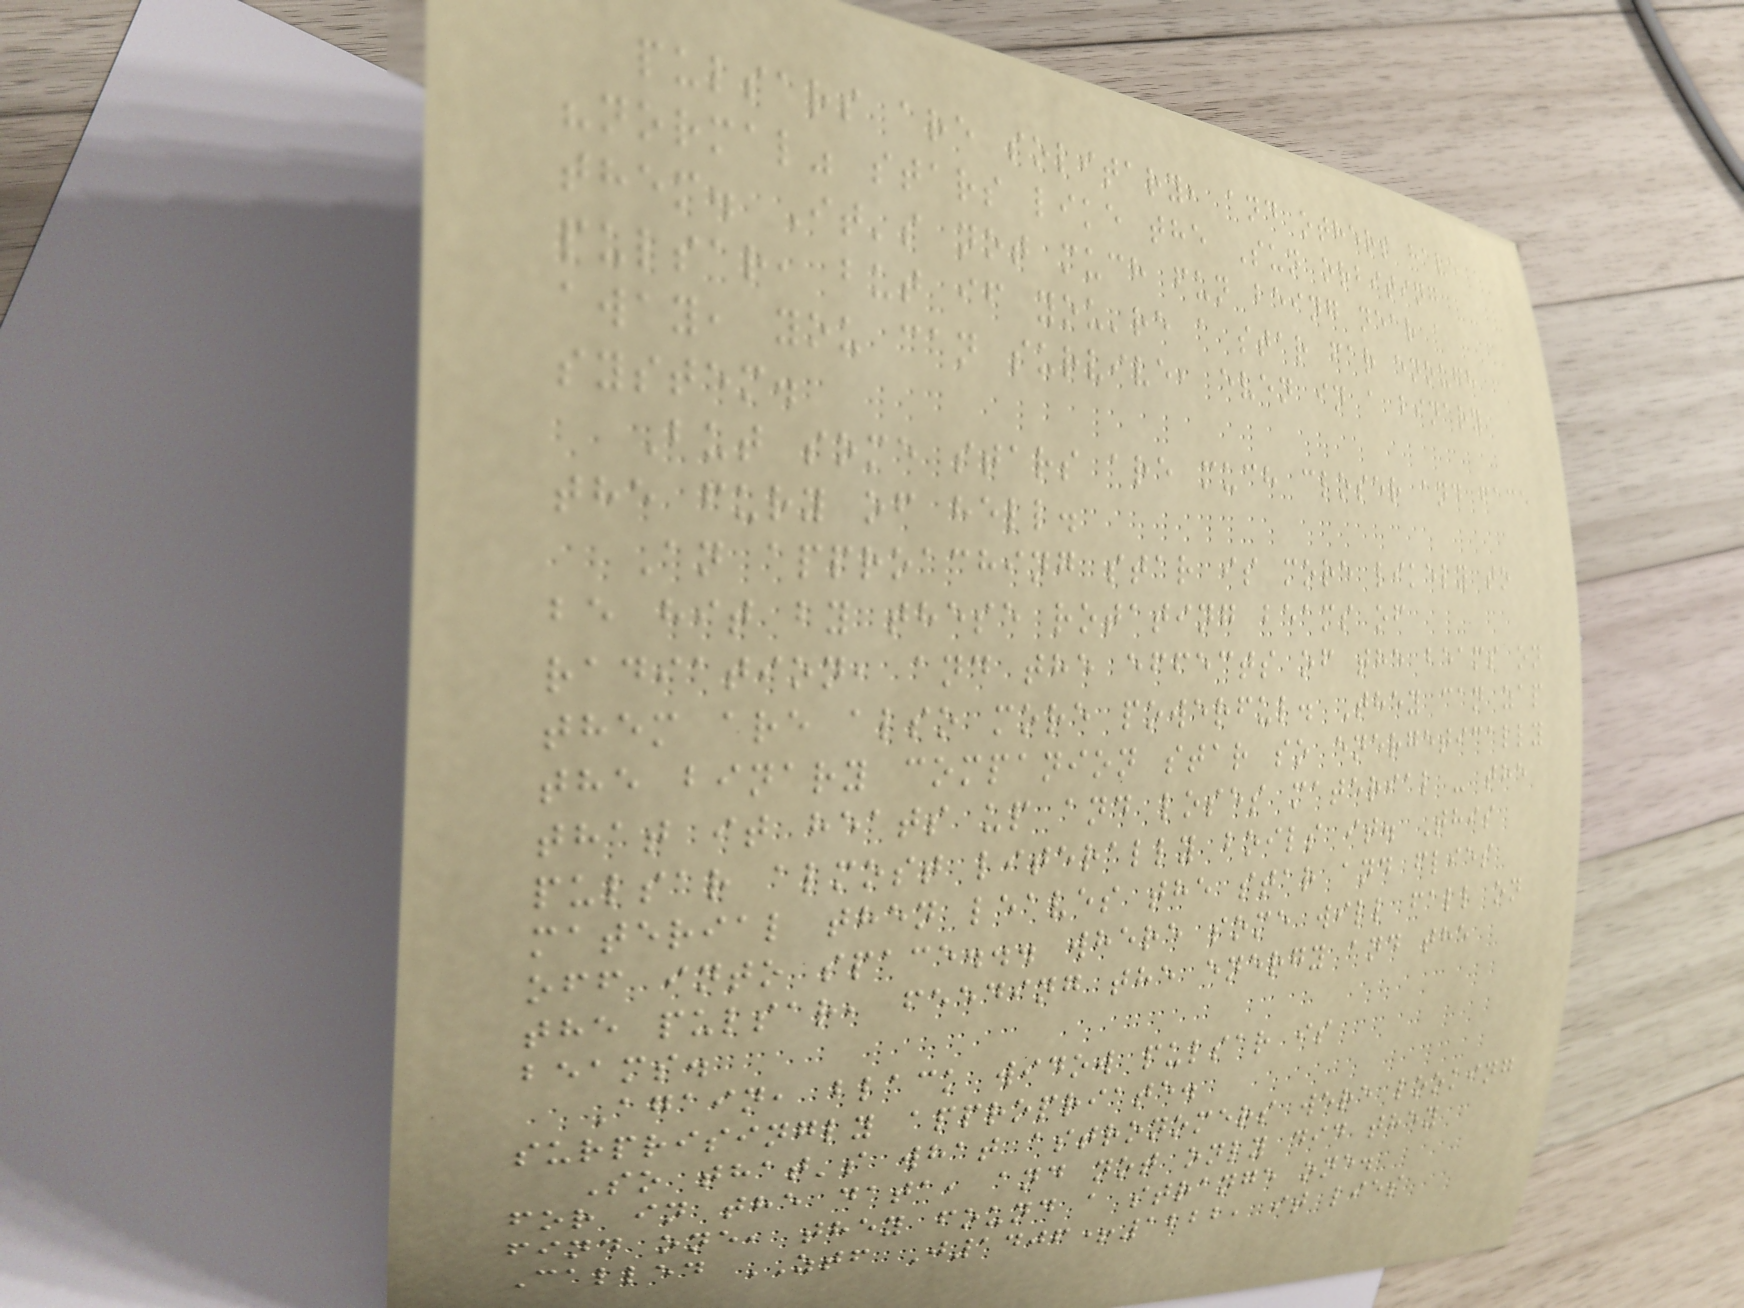pulsars are solitary, and others have
"normal" stars like the Sun orbiting
them. It's not much fun being near a
pulsar, but if you're a star far enough
away, you can survive, even in a binary
system.
But some stars are much closer and face
the fury of hell.
An approaching star is more likely to
be hit by these rotating beams of
radiation, and the effects of the beams on
them are also more powerful. They can zap
the binary companion star so energetically
that it heats up and loses material - the
pulsar almost literally boils it. This
material then leaves the star and flies
off into space... where some will fall on
the pulsar, feeding the energy and the
beams.
Again, black widow pulsar is
surprisingly appropriate.
So that's what astronomers were looking
for in the data, and not only did they
find one, they found a strange one.
Called ZTF J1406+1222, it lies
